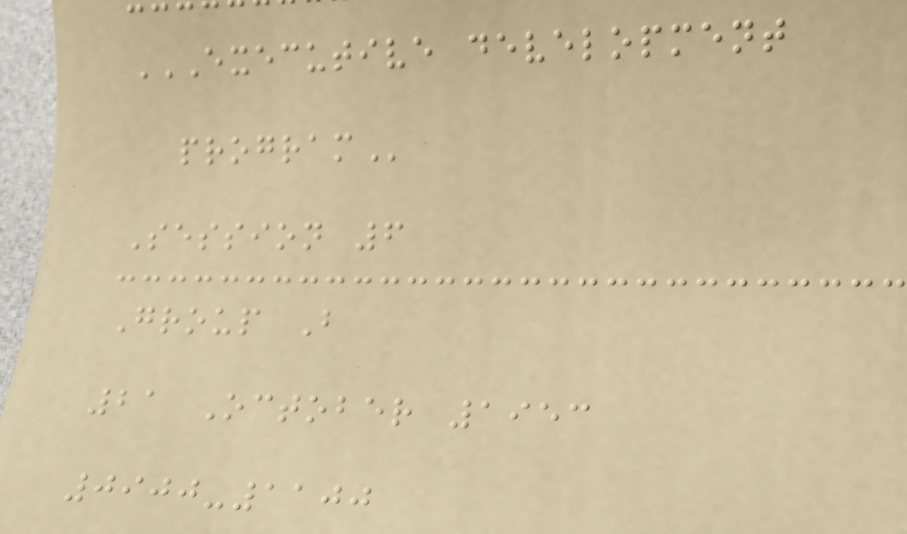EXECUTIVE DEVELOPMENT
PROGRAM
Session 6
Group B
21 October 1953
0900-1100
